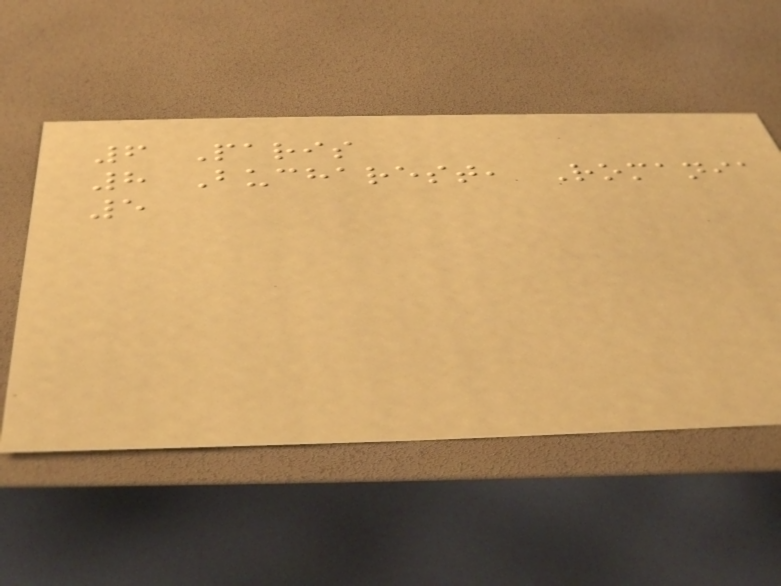6 Paris
8 Bucharest, Romania
5
